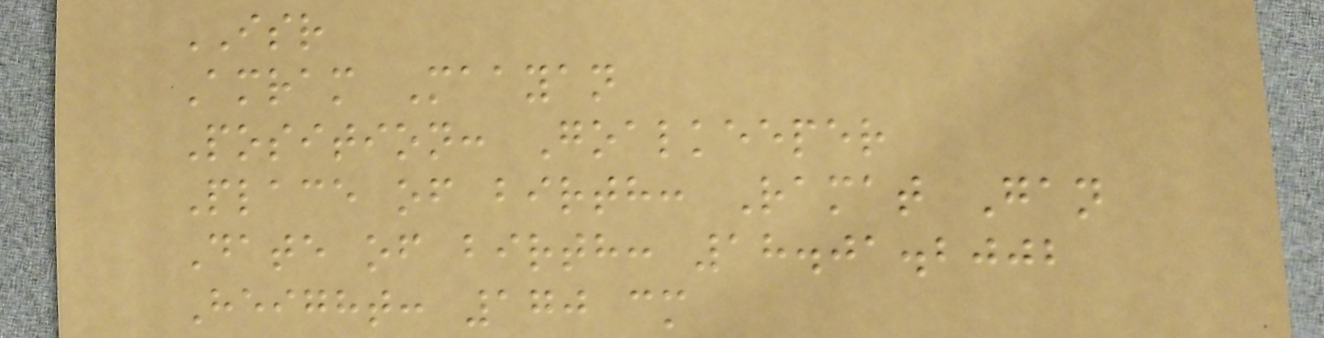ISR
Amram Maayan
Position: Goalkeeper
Place of birth: Ramat Gan
Date of birth: 18.01.2002
Height: 170 cm
